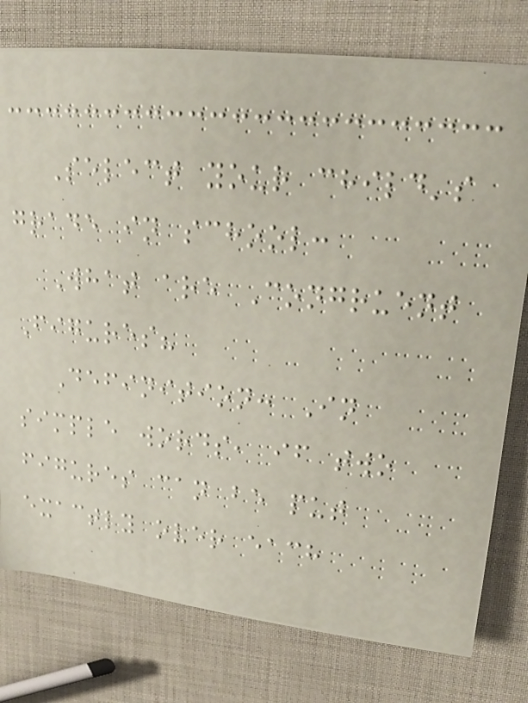Select your child's
grade in school:
What are Congruent
Figures?
Definition: In
simple words, if two
figures can be put
exactly over each
